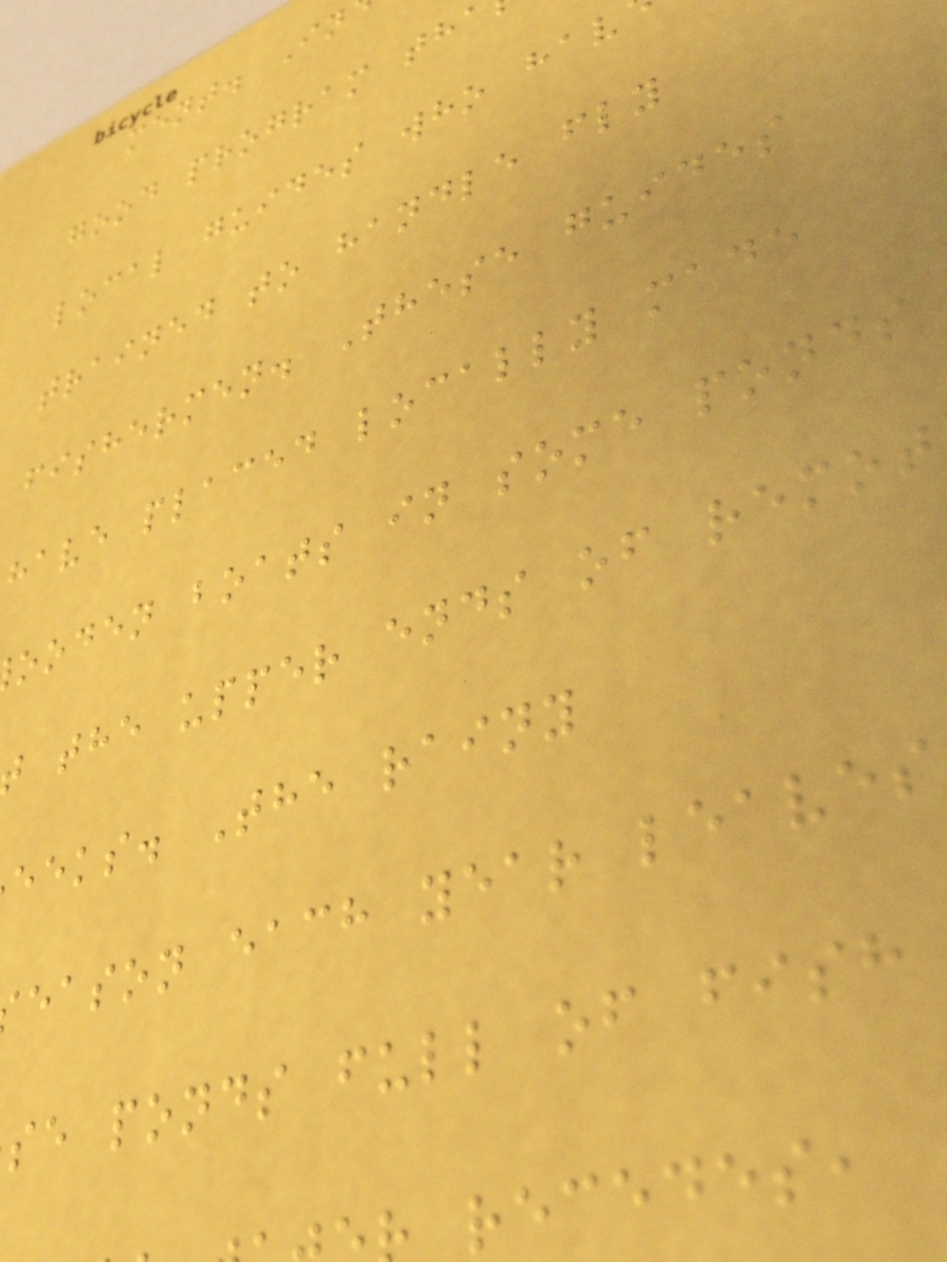ment. In
good program th
local guides who hav
trained to handle fly
fishermen. These guides
have placed locally made
ooden boats in some ponds
the upper ends of remot
eeks. The rainy
eason each year leaves
se ponds full of fish
recedes,
